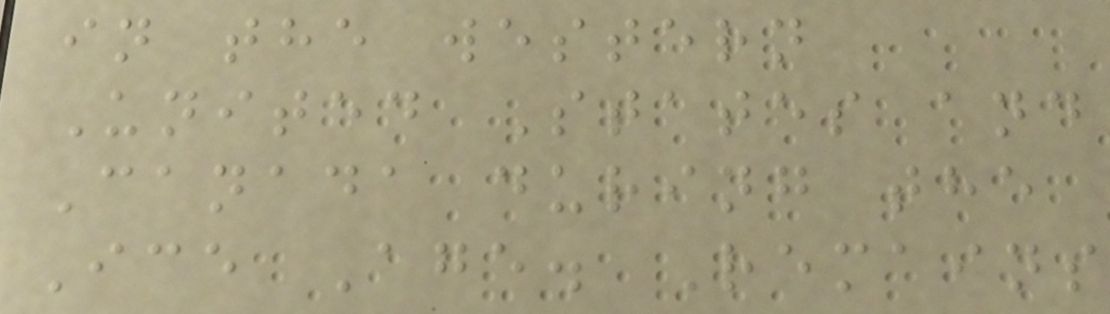in the western
United States and
Canada during the
Ice Age. Remains
